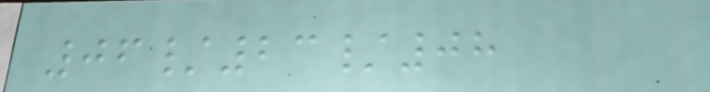06/23/08
